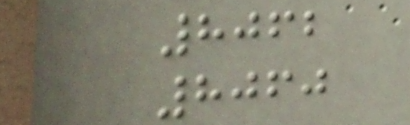8062
8060
